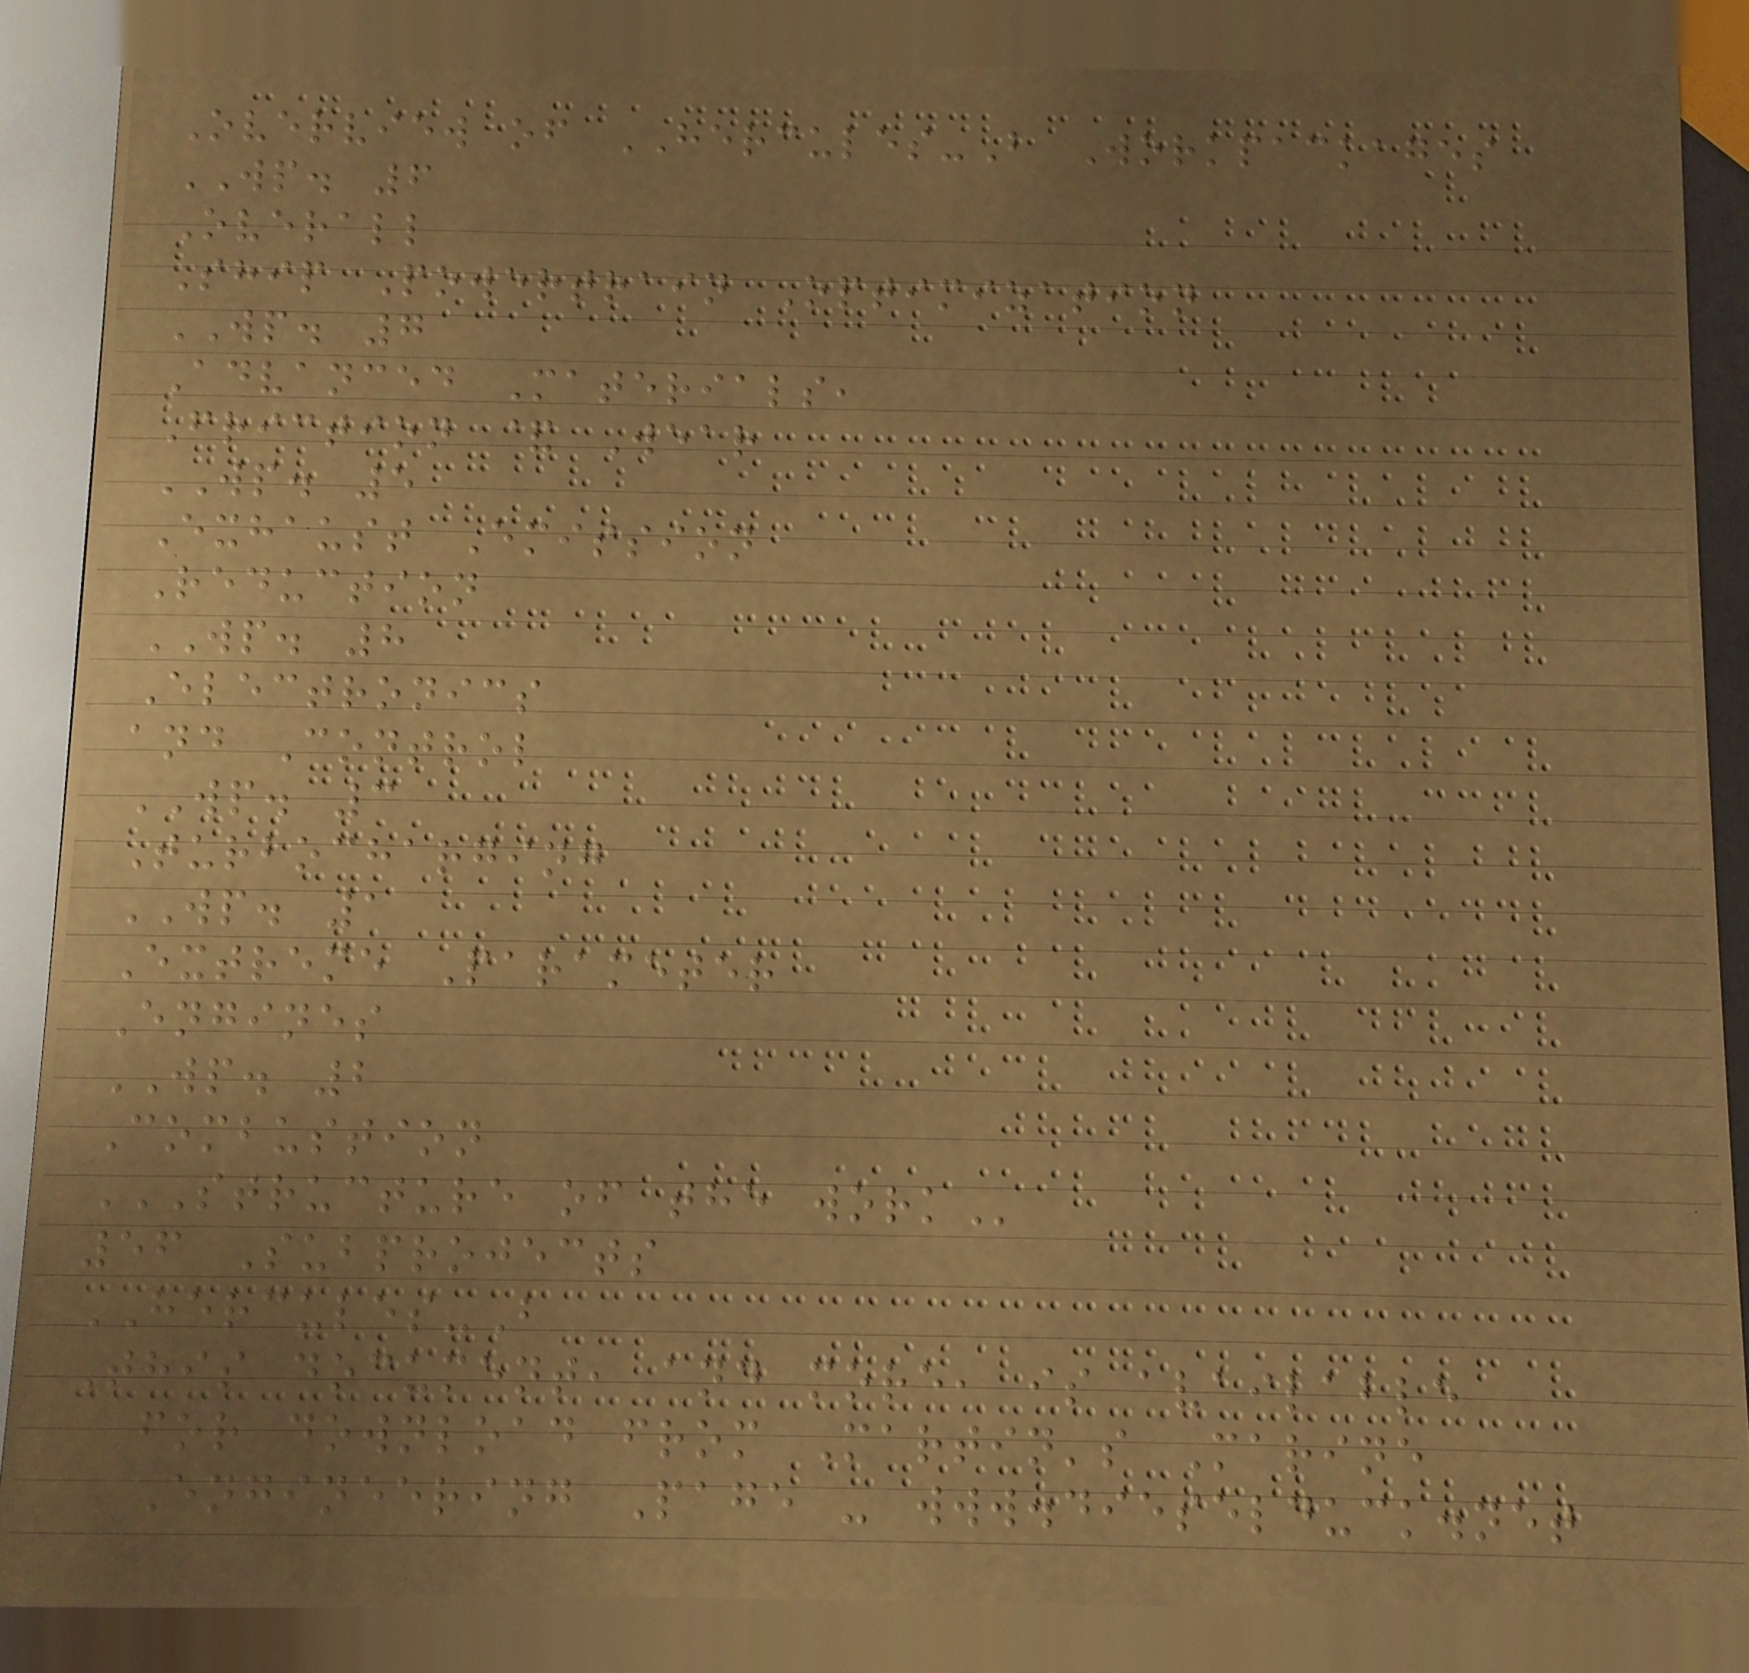Overview of HERCULES-B Workpackages
WP. 6
Overall
Ship Powertrain Optimization
WP. 7
Advanced Materials,
Friction & Wear
WP. 5
Exhaust Emission
Reduction
WP. 8
Electronics
and Control
WP. 3
Turbocharging
WP. 1
Extreme Parameter
Engines
WP. 2
Combustion
STRUCTURE OF THE WORK
56 Subprojects
HERCULES-B
This document, and more, is available
for download from Martin's Marine
Engineering Page - www.dieselduck.net
